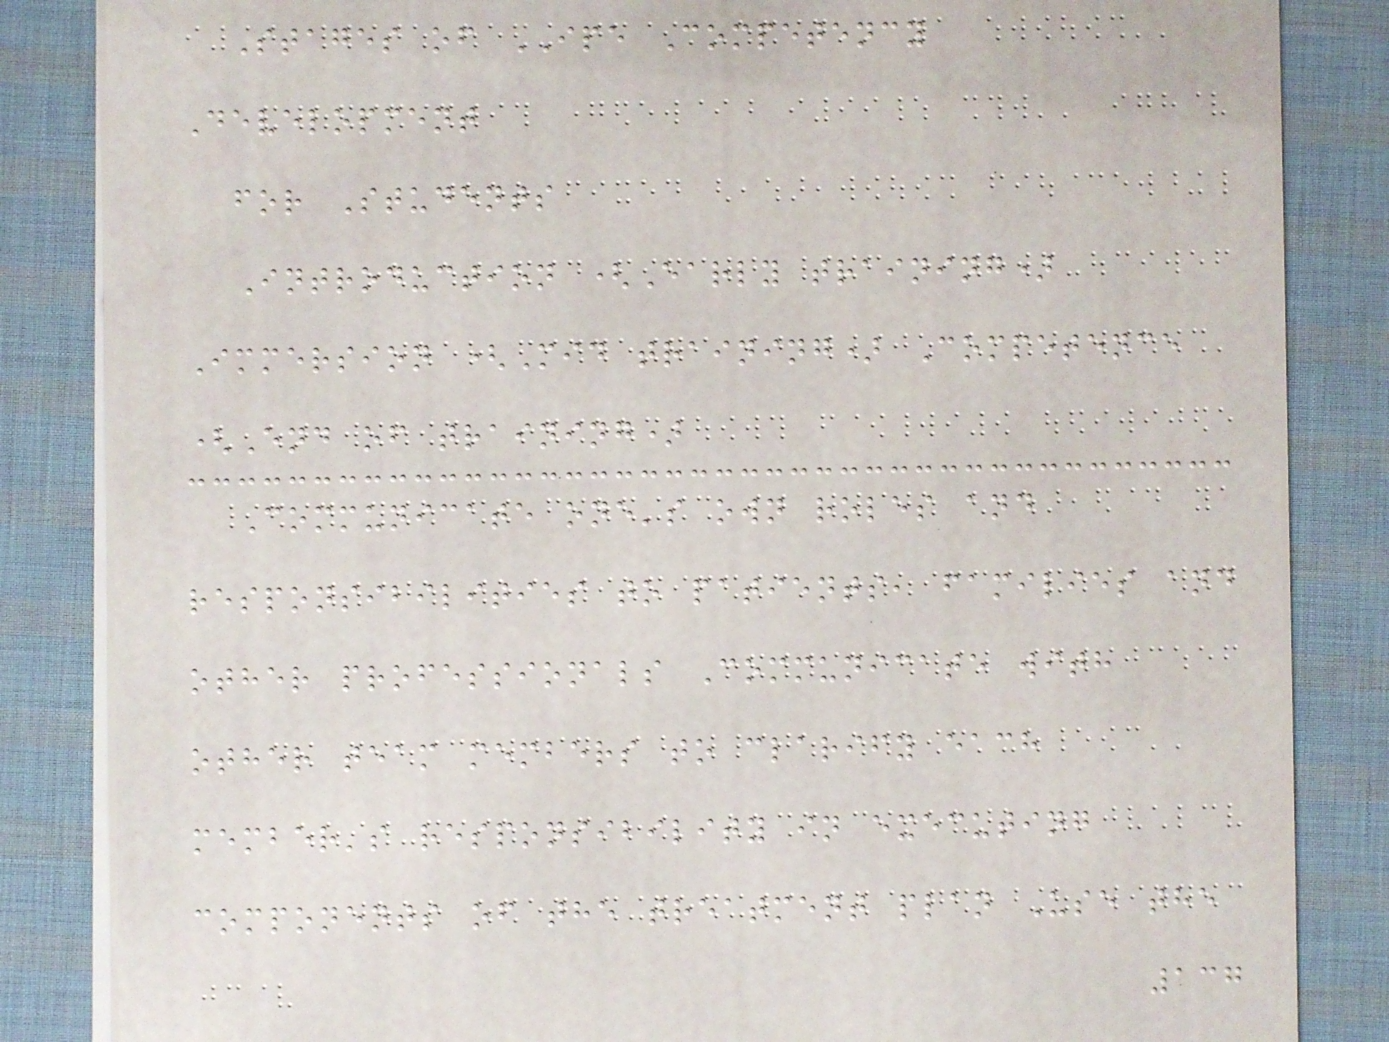Stages of IPE Competency
Development
for Students
Introduction (Early training)
Immersion (Mid training) Competence
(End of training)
Communicate one's own roles and
responsibilities to patients, families and
other professionals Communicate with
other team members to clarify each
member's responsibility in executing
components of the treatment plan Use the
137
